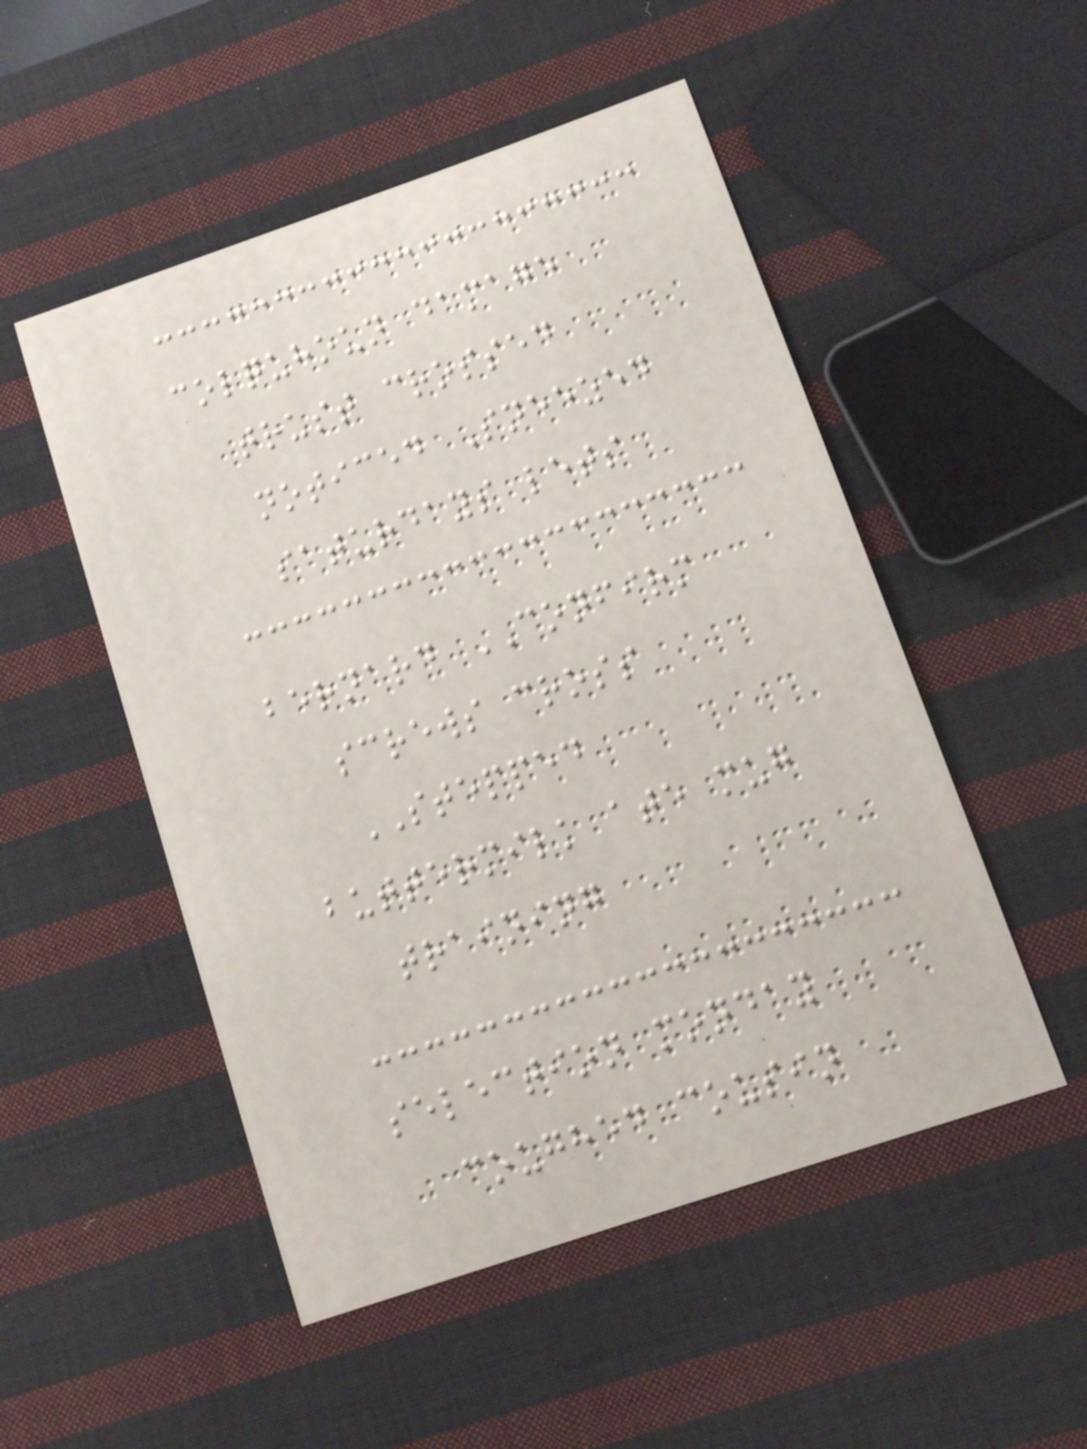colquhoun damage
trust crossed
noticed Sneezed
saturdays lets
bernard CONFIRM
screws cross
STEPPED
buttermilk ate mug
training
selection monday
coughed cousin
